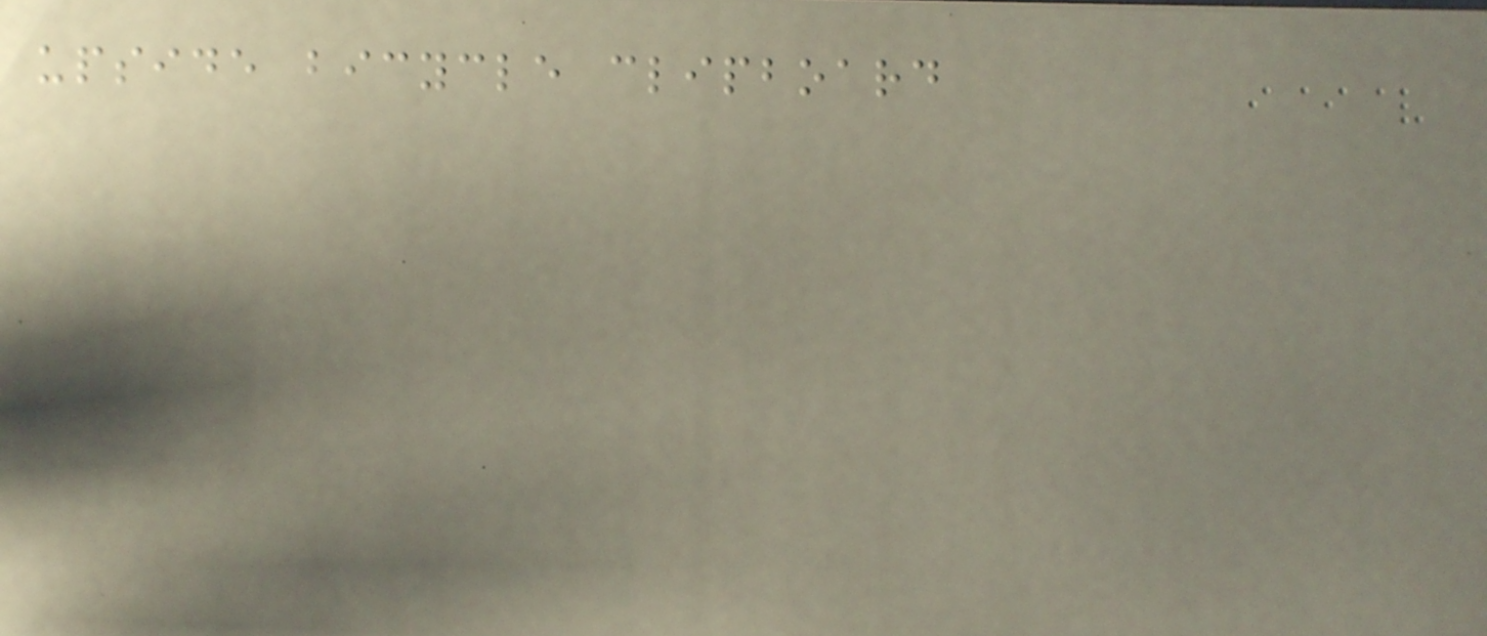upside bicycle clipboard
